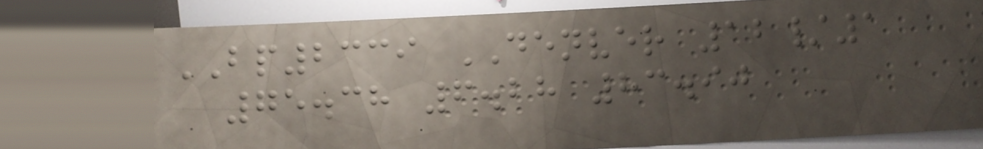BP2339 DENVER 12/1
75.38 6.28 83.90
